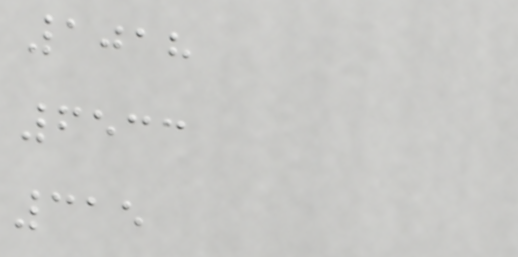1018
6533
315
